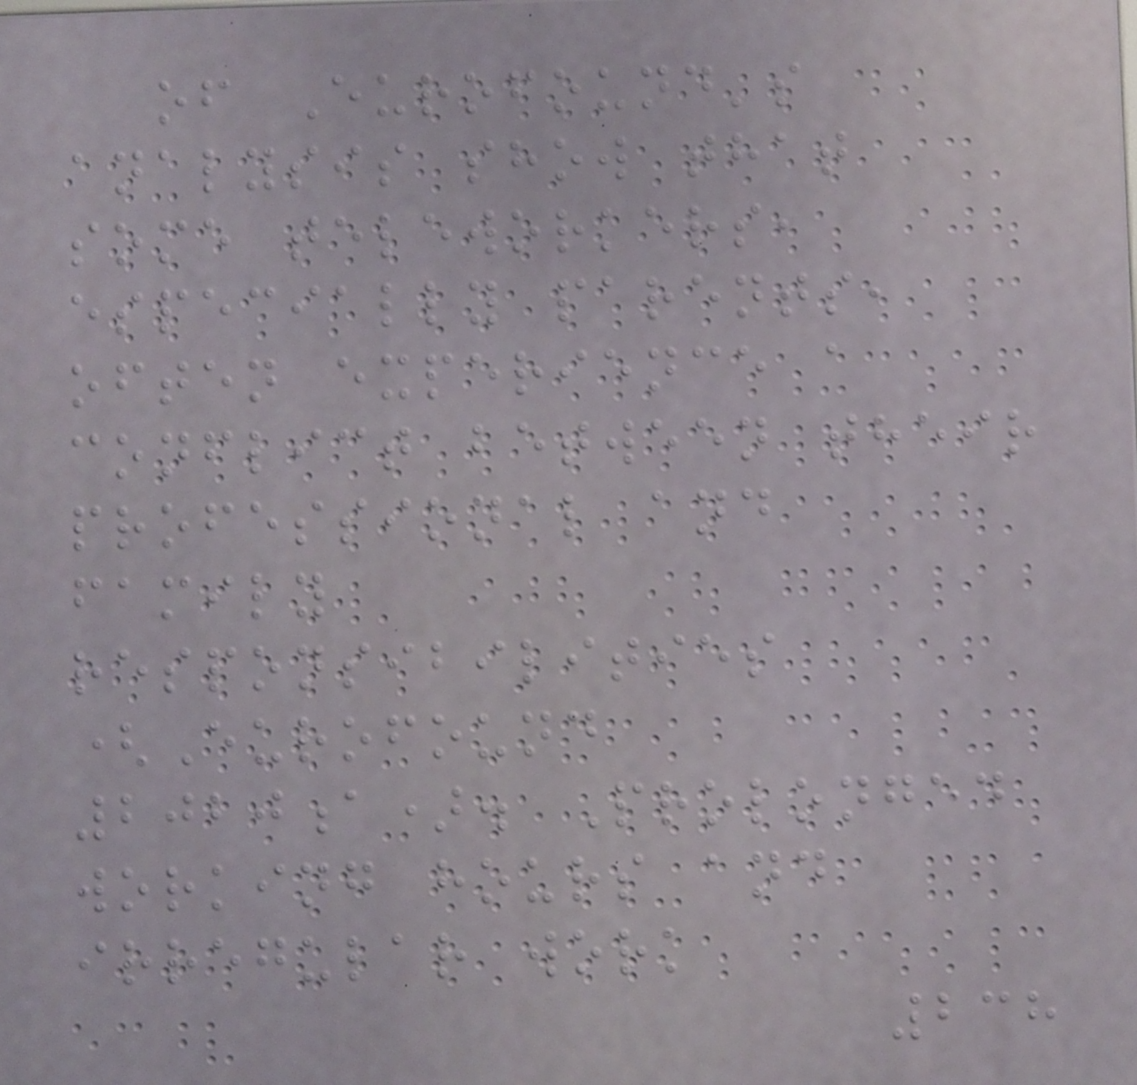of Eurofound's
analysis show that
some teleworkers,
especially parents,
often experience a
conflict between their
professional and
family
responsibilities
(Eurofound
2020a). Prolonged
working hours and
irregular work
238
